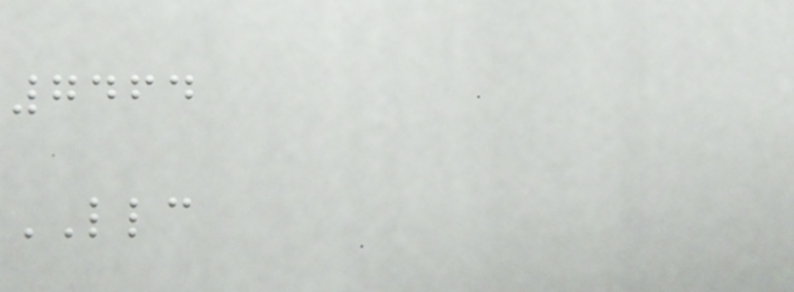7464
LLC
